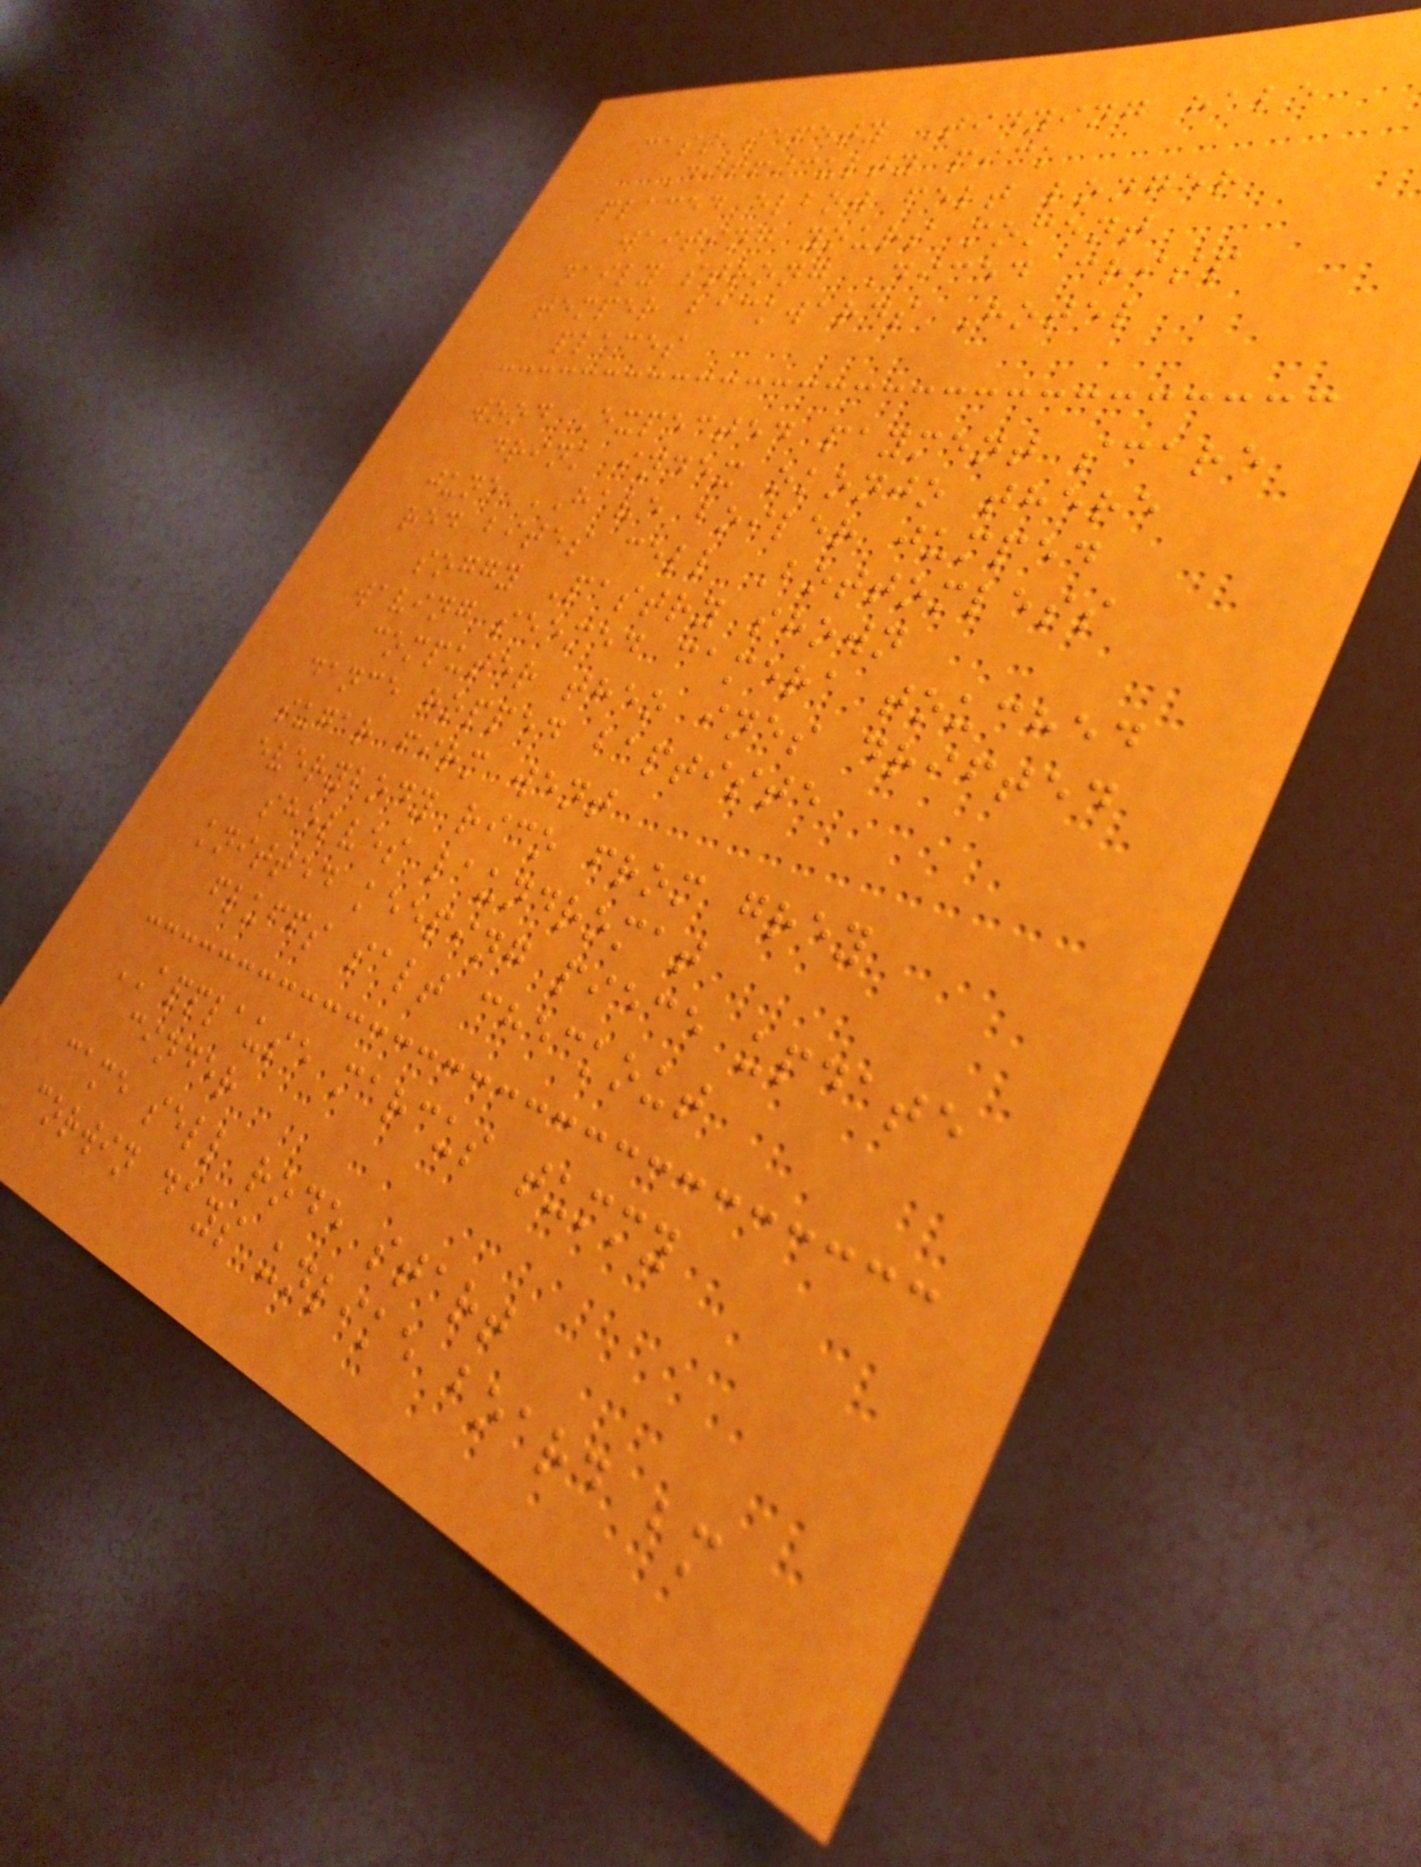cast safety Tidying hale
Difficulty pick
placed elbow felt longer
waiting yours moment
daily strong Diced crisp
temper backwards Hotel
places
wood Expected payment scare
drink index okonjo there
june HAVE boiler jumped
red bites cell Bottomless
soggy Pastry shown
waving seemed camera touched
computer theo ines drifted
dance hopped baptiste
sugar firm went
everybody rico from grey
shelves laundromat
knitted keeping piece update
fluffs salt checkout
APPLAUSE marcus tummy
cinder
came sell rode start
corwin days unlike board bm
